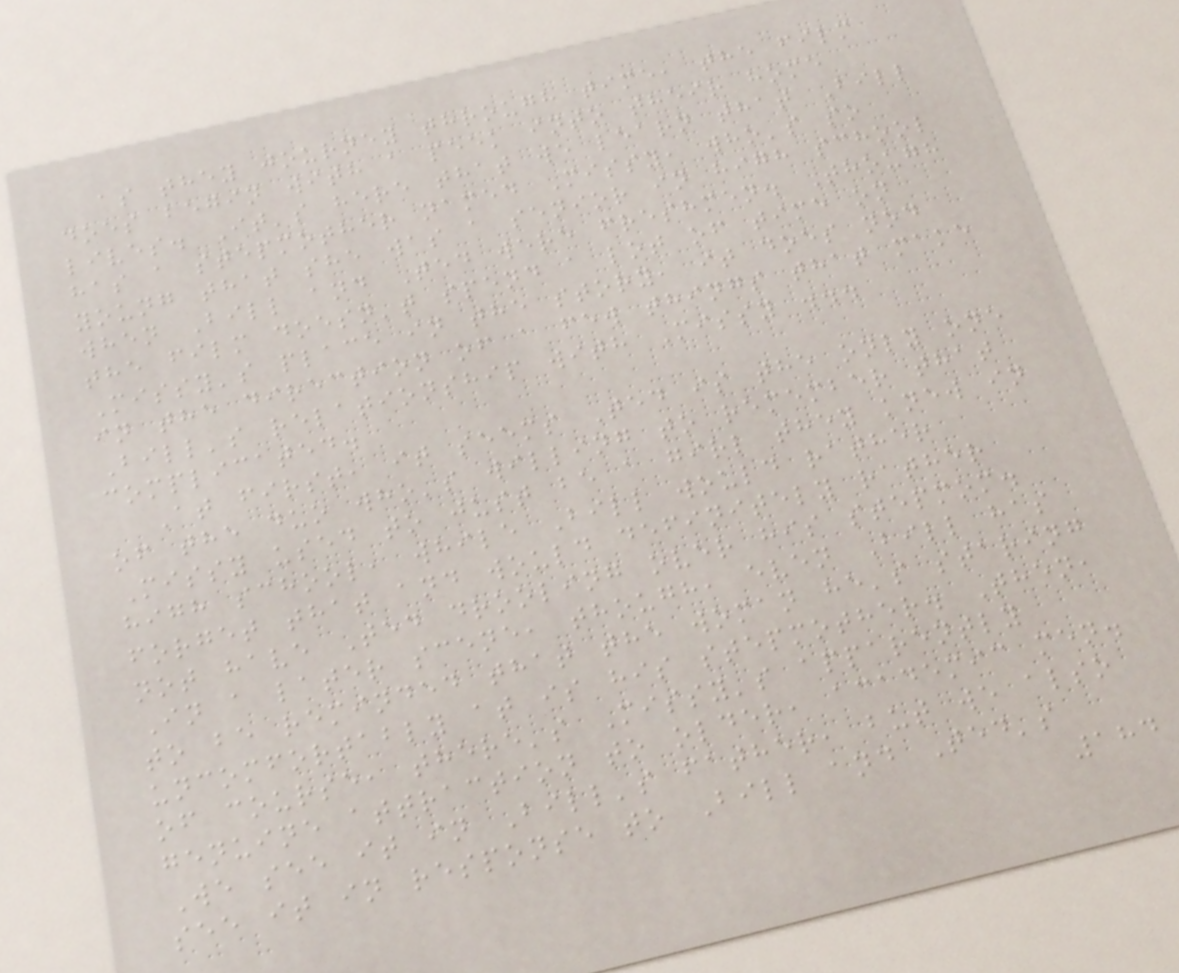as they journey through time, the film
does begin with a peek into their home
lives. It's here that we learn that Bill
has a stepmother named Missy, who's so
young that she was a senior in high school
when Bill and Ted were freshmen. Though
the film doesn't spend a lot of time on
Missy's place in the story, it does nod
in the direction of a few things that make
Bill's relationship with Missy ...
complicated.
At first, it seems Ted is the only one
of the duo who's willing to remember that
Missy used to just be a girl they knew in
high school, while Bill would rather
forget that and would definitely rather
not have Ted drooling over his stepmom.
In a later scene, though, even Bill has
to be reminded that the woman he's staring
uncomfortably at is his stepmother. Then,
of course, there's Missy's apparently
genuine attraction to older, academic men.
We see it in Bill's father, but we also
see it in response to Bill and Ted's
184
